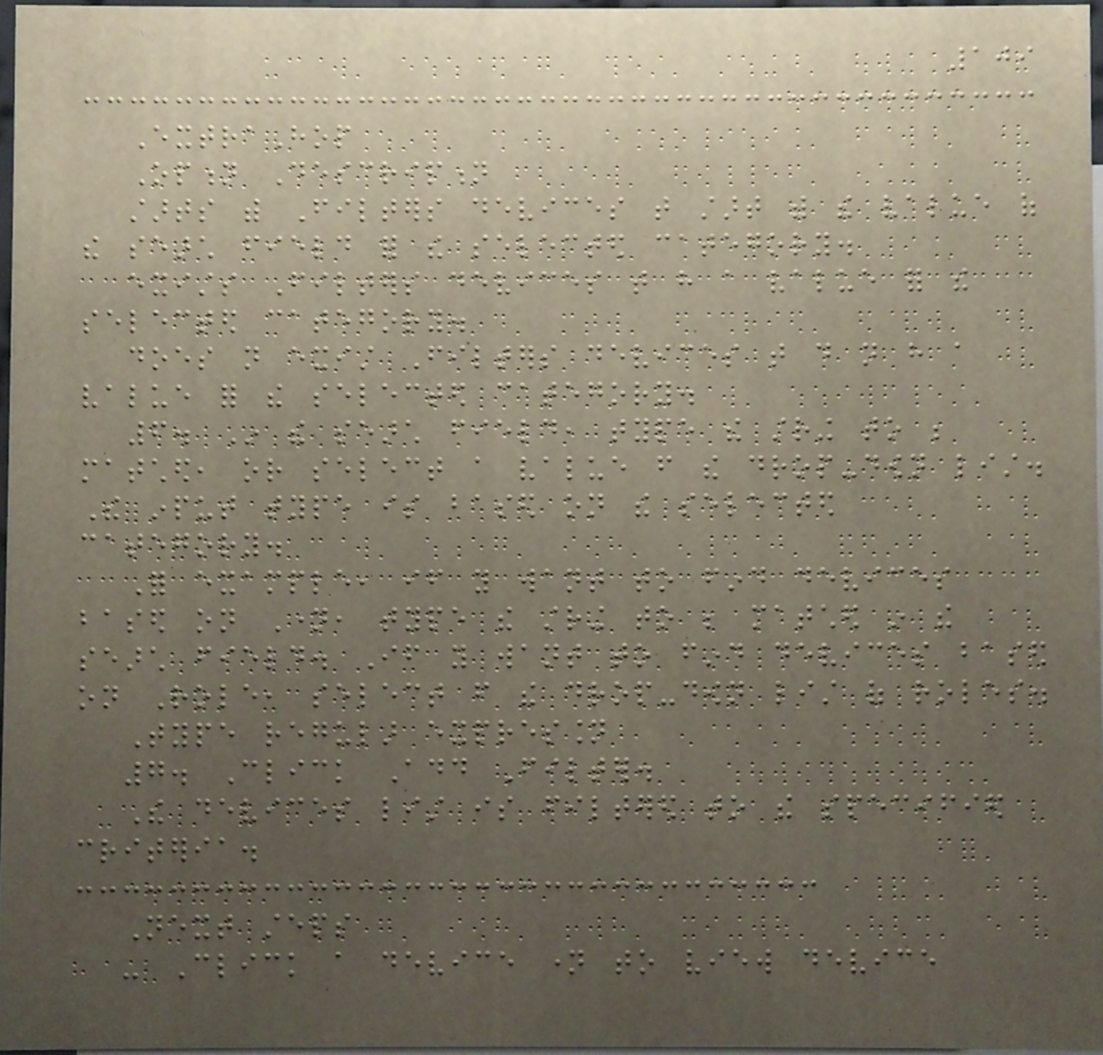109
ExtraHop
Option Description
starts with Filters devices that start with the value of
the search field for the selected category.
exists Filters devices that have a value for the
selected category.
does not exist Filters devices that do not have a
value for the selected category.
6. In the search field, type the string to be
matched, or select a value from the drop-down list.
The input type is based on the selected
category.
For example, if you want to find devices
based on Name, type the string to be matched in the
search field. If you want to find devices based
on Role, select from the drop-down list of roles.
Type regular expression
7. Click Add Filter.
The devices list is filtered to the specified
criteria.
Next steps
- Click a device name to view device
